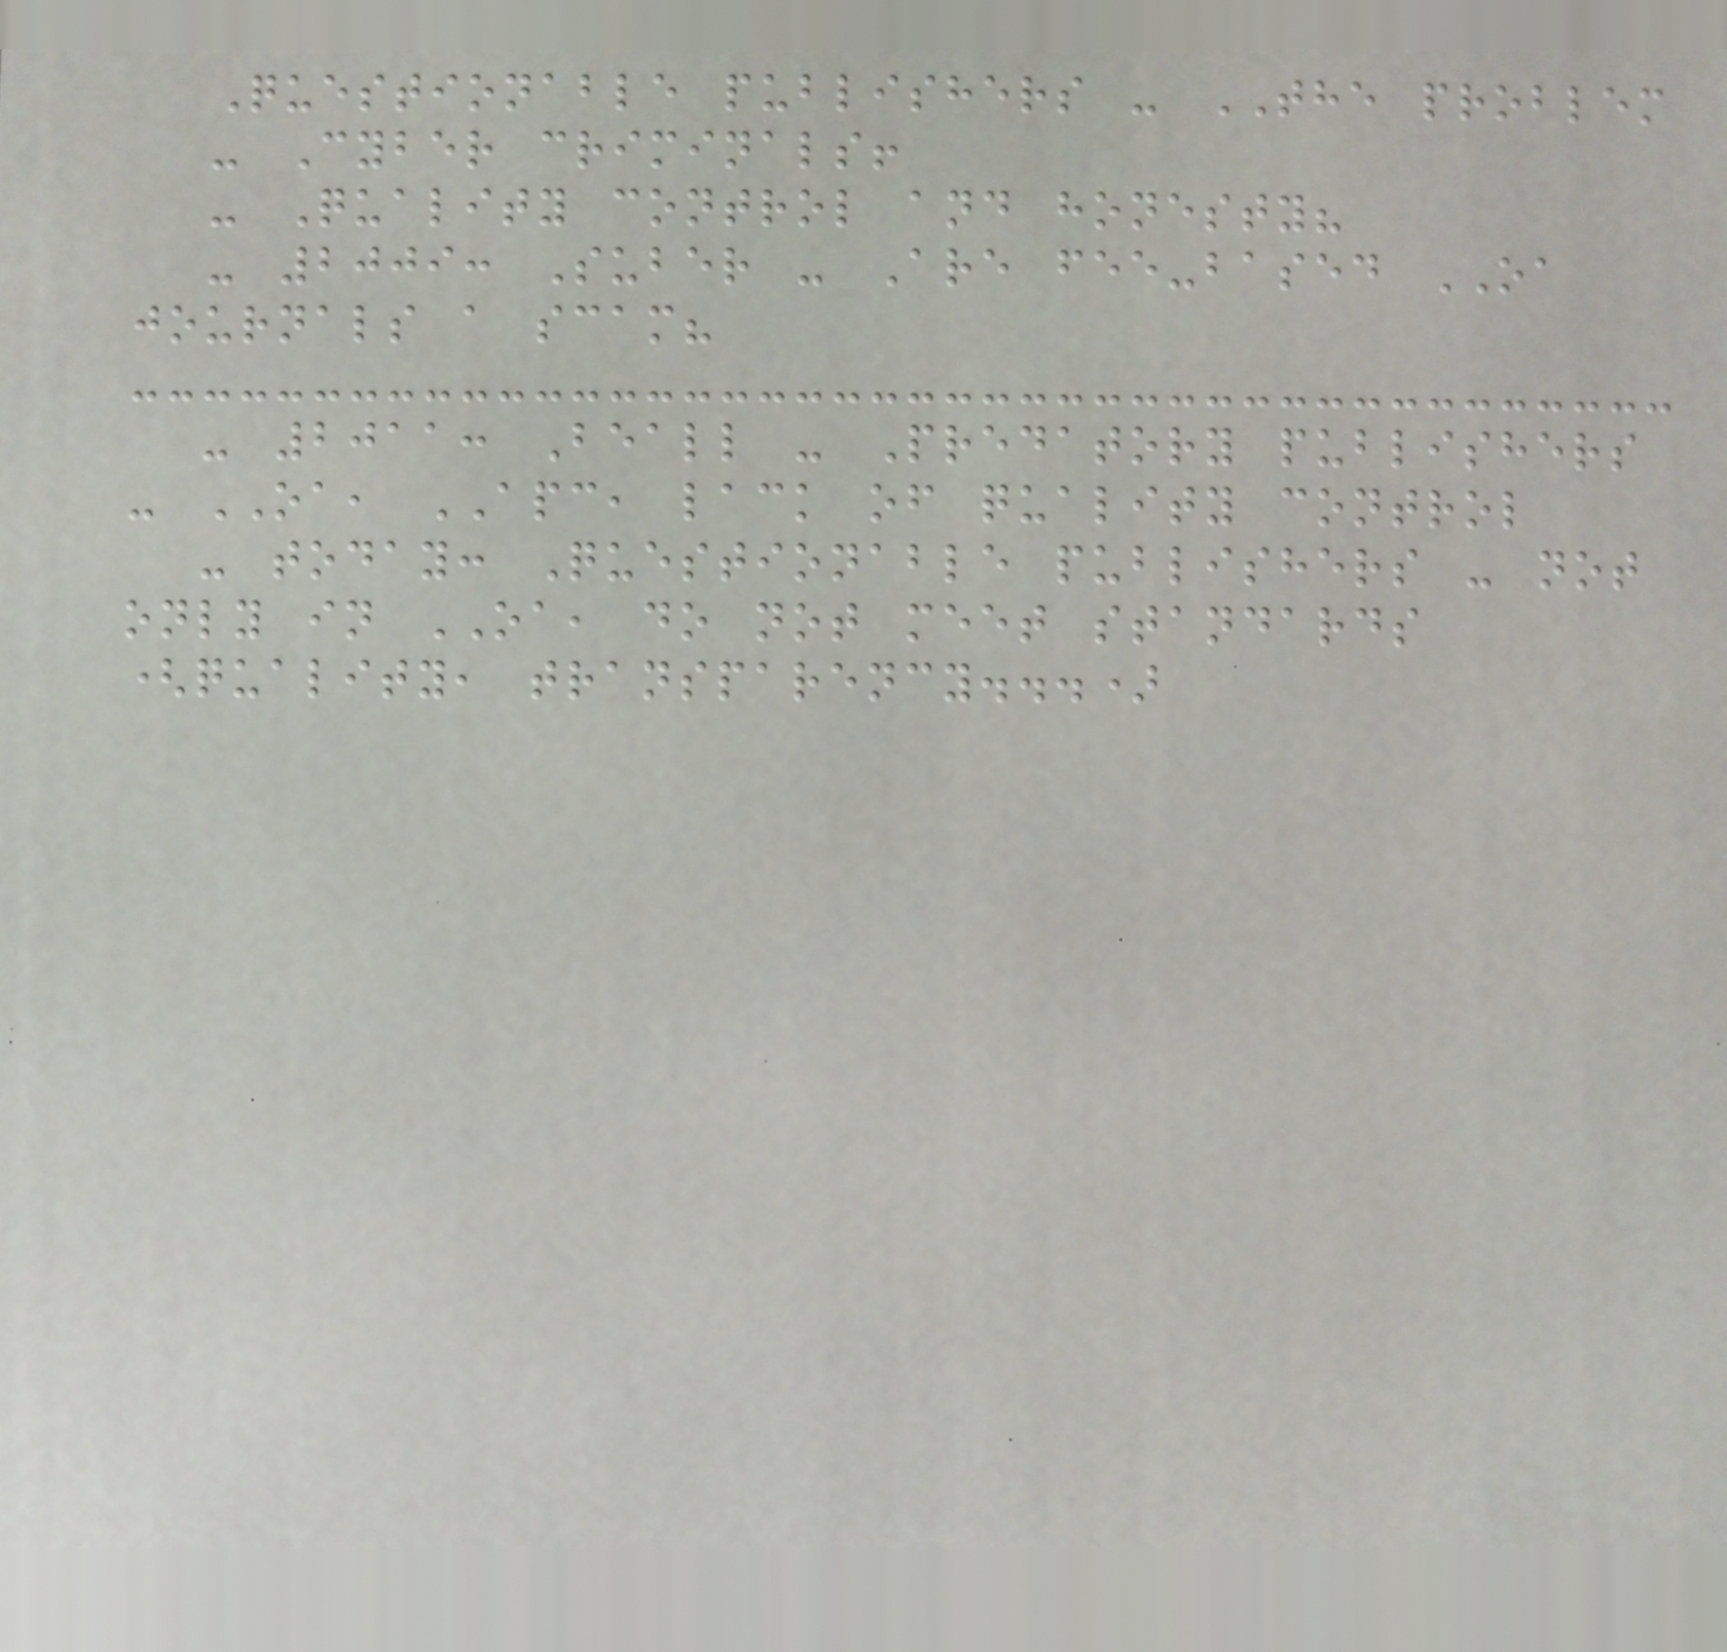Questionable publishers - THE problem
- Cyber criminals!
- Quality control and honesty?
- 2009: Suber - Are fee-based OA
journals a scam?
- 2011: Beall - Predatory publishers
- OA, APC, lack of quality control
- today: Questionable publishers - not
only in OA, do not meet standards
(quality, transparency...)
